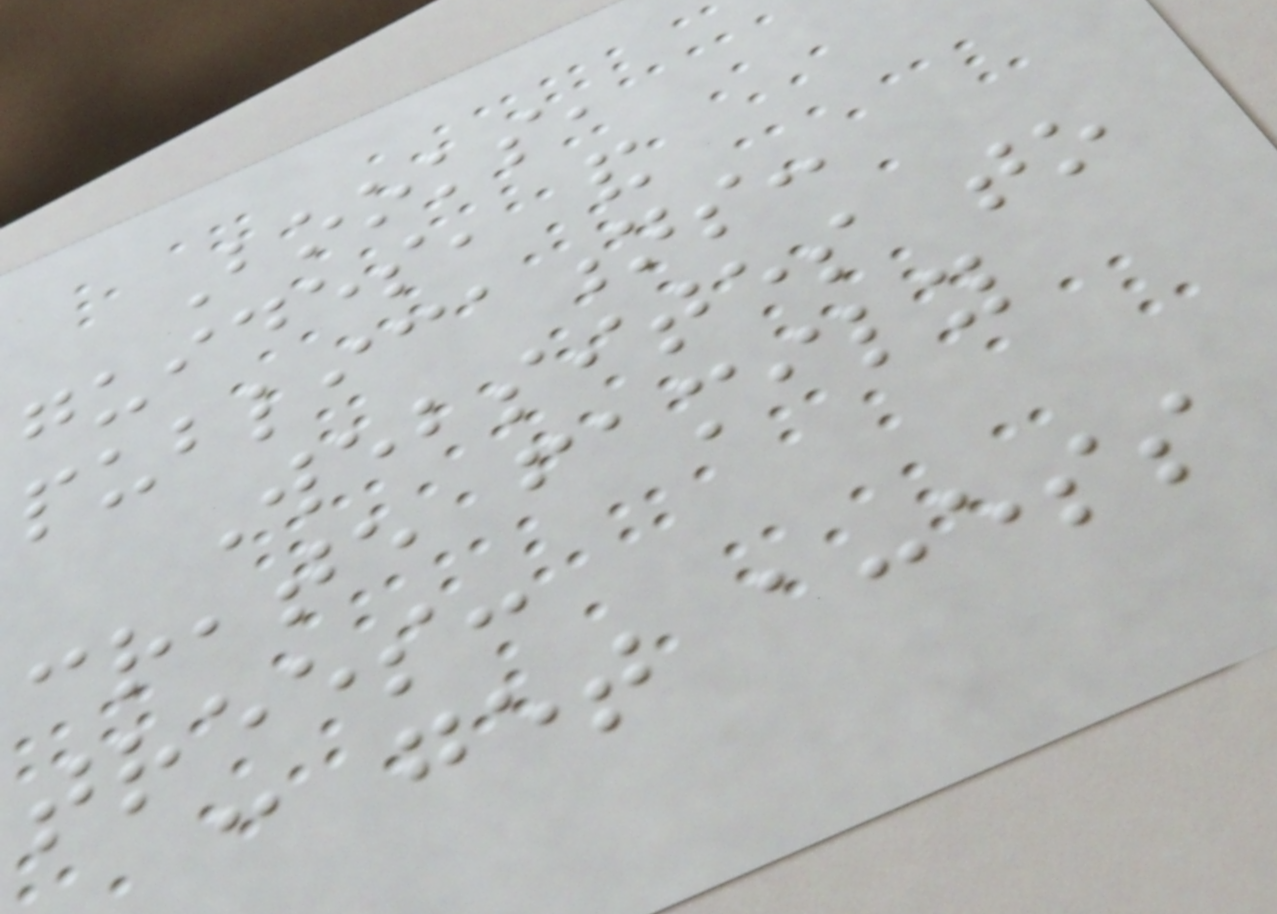Books,
guides, and
publications:
Websites to
create family
trees:
can get access
